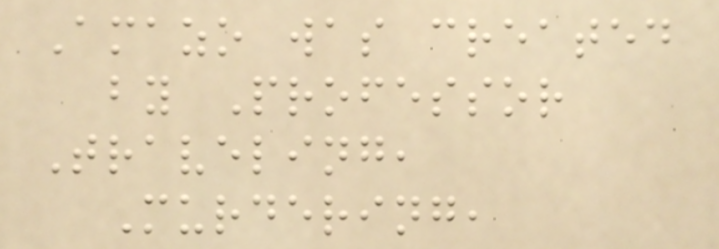Amazo was created
by Professor
Traveling,
Murdering,
